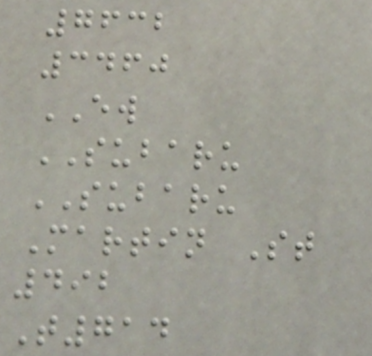7632
3460
EW
SUBARU
SUBARU
Martin St
492
T714
